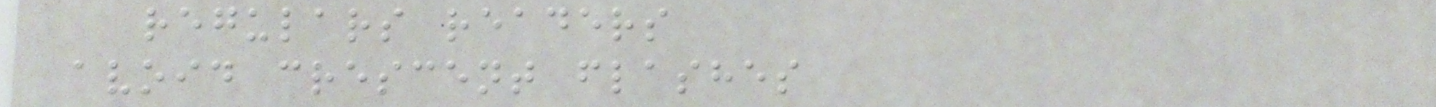regulars readers
avoid crescent flashes
